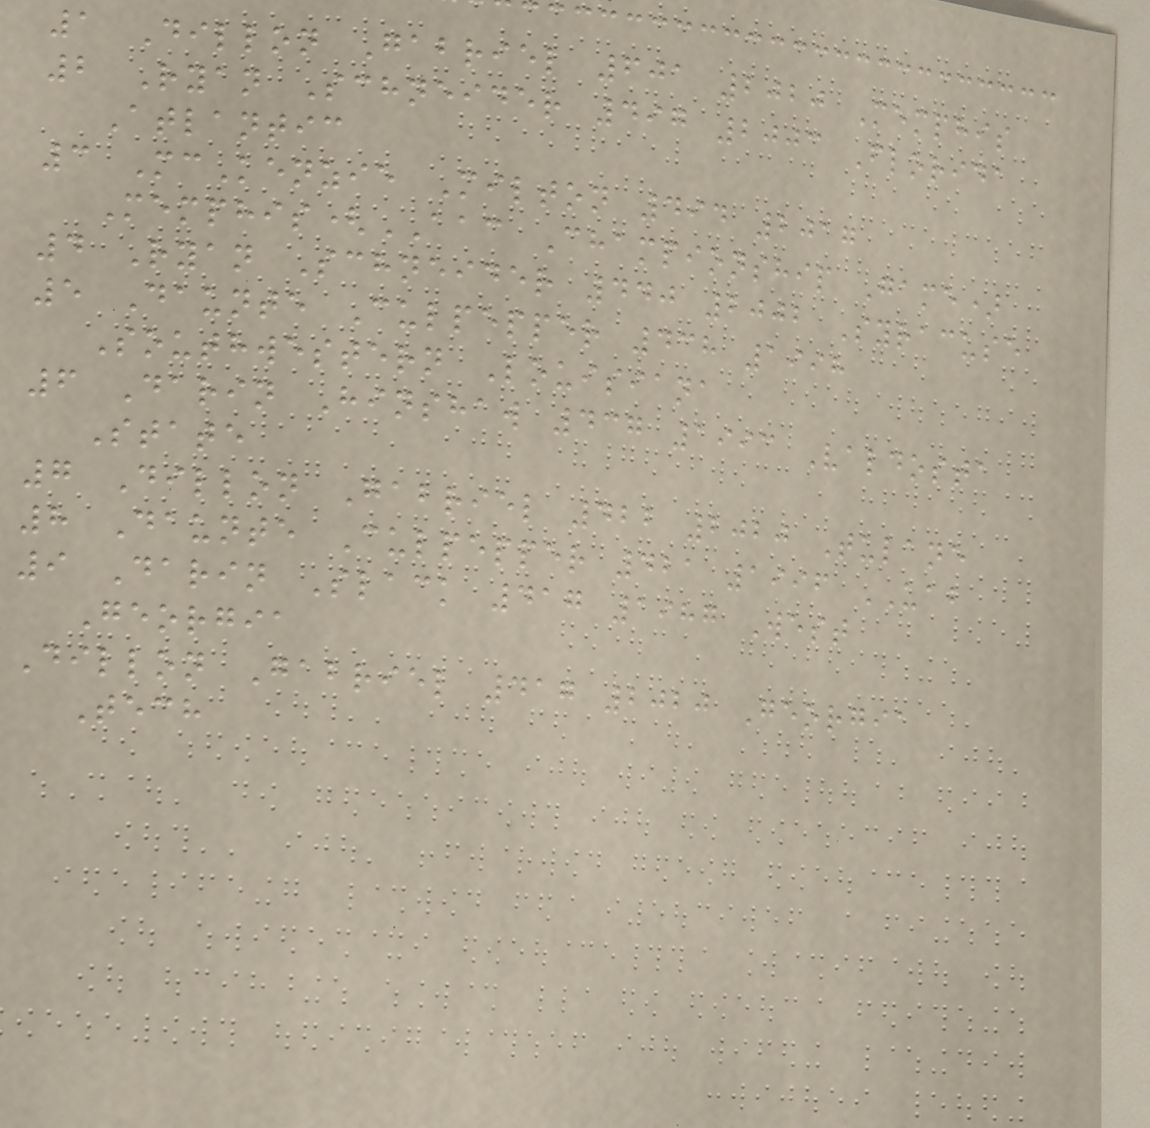1 Dillon Gabriel 601 2020 Memphis
2 Ryan Schneider 497 2003 Florida
Atlantic
3 McKenzie Milton 494 2017
Memphis(AAC Championship Game)
4 Ryan Schneider 440 2002 Syracuse
5 Daunte Culpepper 438 1998
Southwestern Louisiana
6 Darin Hinshaw 437 1993 Valdosta
State
7 Dillon Gabriel 422 2020 Tulane
8 Daunte Culpepper 421 1996 UAB
9 Darin Slack 417 1987 West
Georgia
Dillon Gabriel 417 2020 Georgia
Tech
